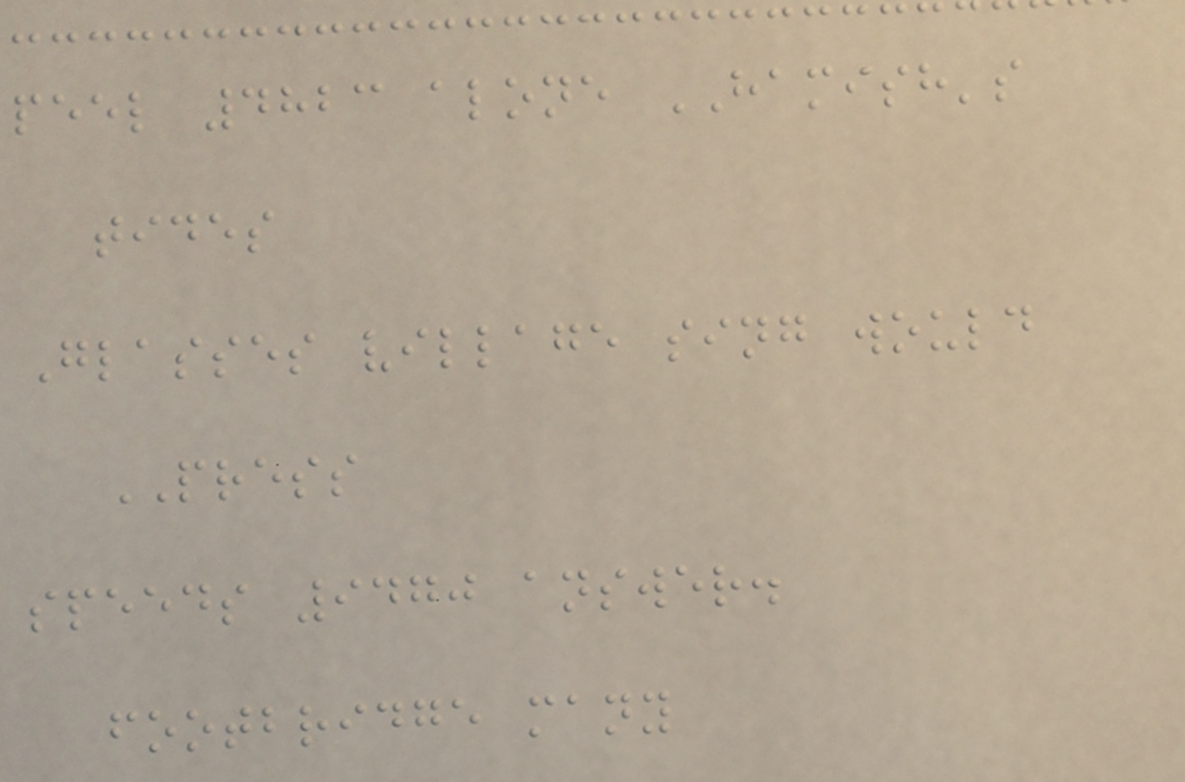peel 4823 alone HAMISH's
tides
Glasses village sing would
PRESS
speeds 9470 answer.
footbridge many
